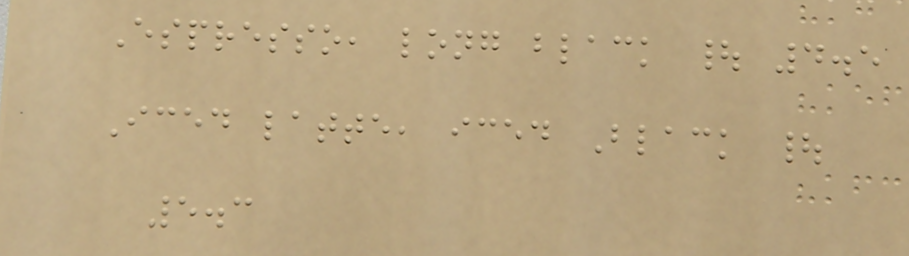Espresso, long black | 4.5
Iced latte, iced Black |
5.3
